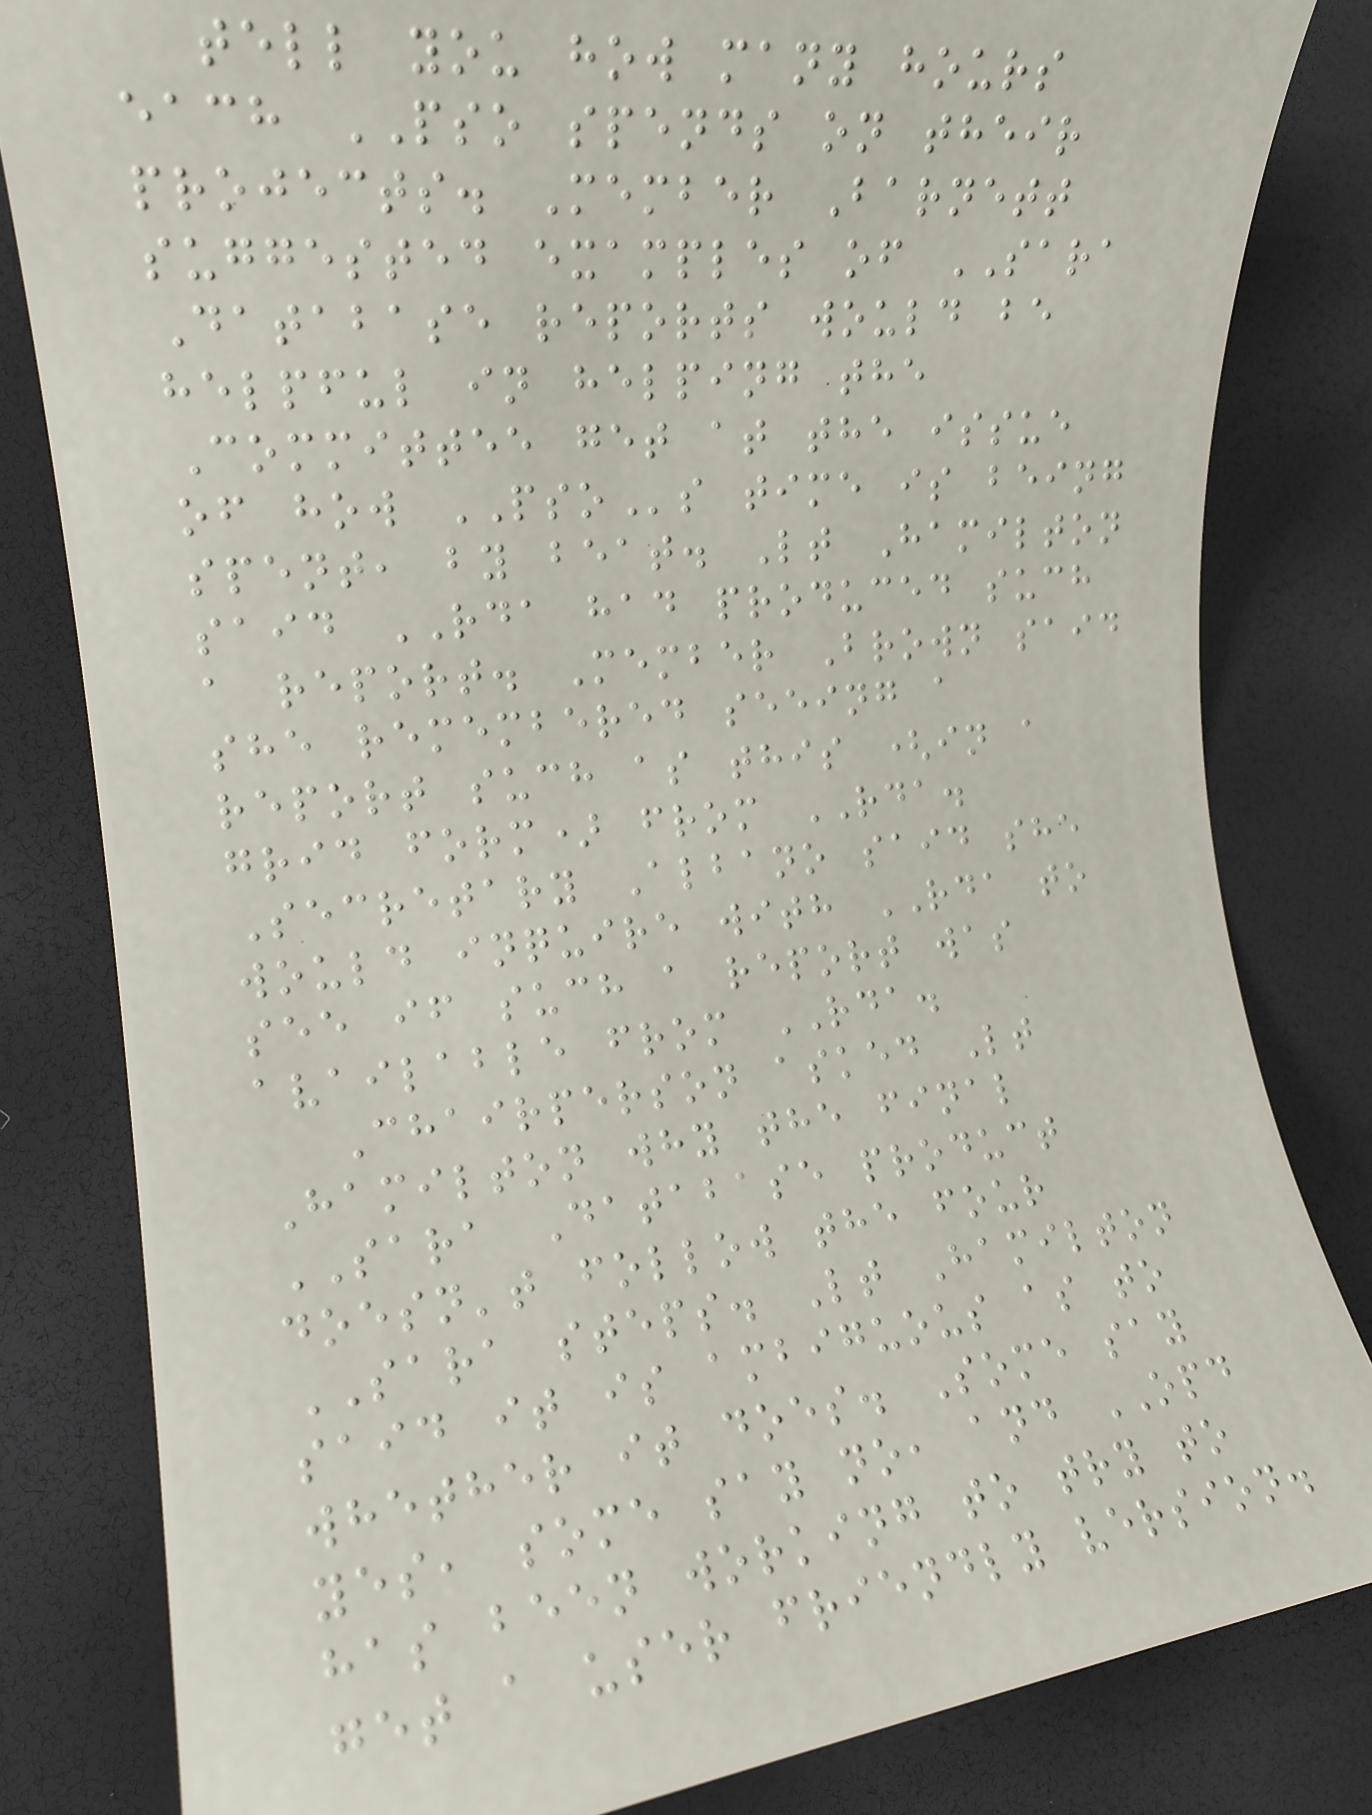tell you how many hours
each PSO spends on their
projects. Member Barnett
suggested examples of SARA
Database reports would be
helpful in helping the
Committee get at the issue
of how PSOs time is being
spent, by beat. Lt Hamilton
said RDA had produced such
a report. Member Brown said
she remembered seeing a
report such as this (in a
grid form) from RDA.
Secretary Albano said she
would inquire with RDA to
see if such a report was
available from RDA.
Chairperson asked Lt
Hamilton why the final
SARA Database product
doesn't follow the four
SARA steps. Lt Hamilton
said it is ambiguous as to
whether it does. Some say
yes, some say no, and OPD
has been working to try to
get a user friendly version.
